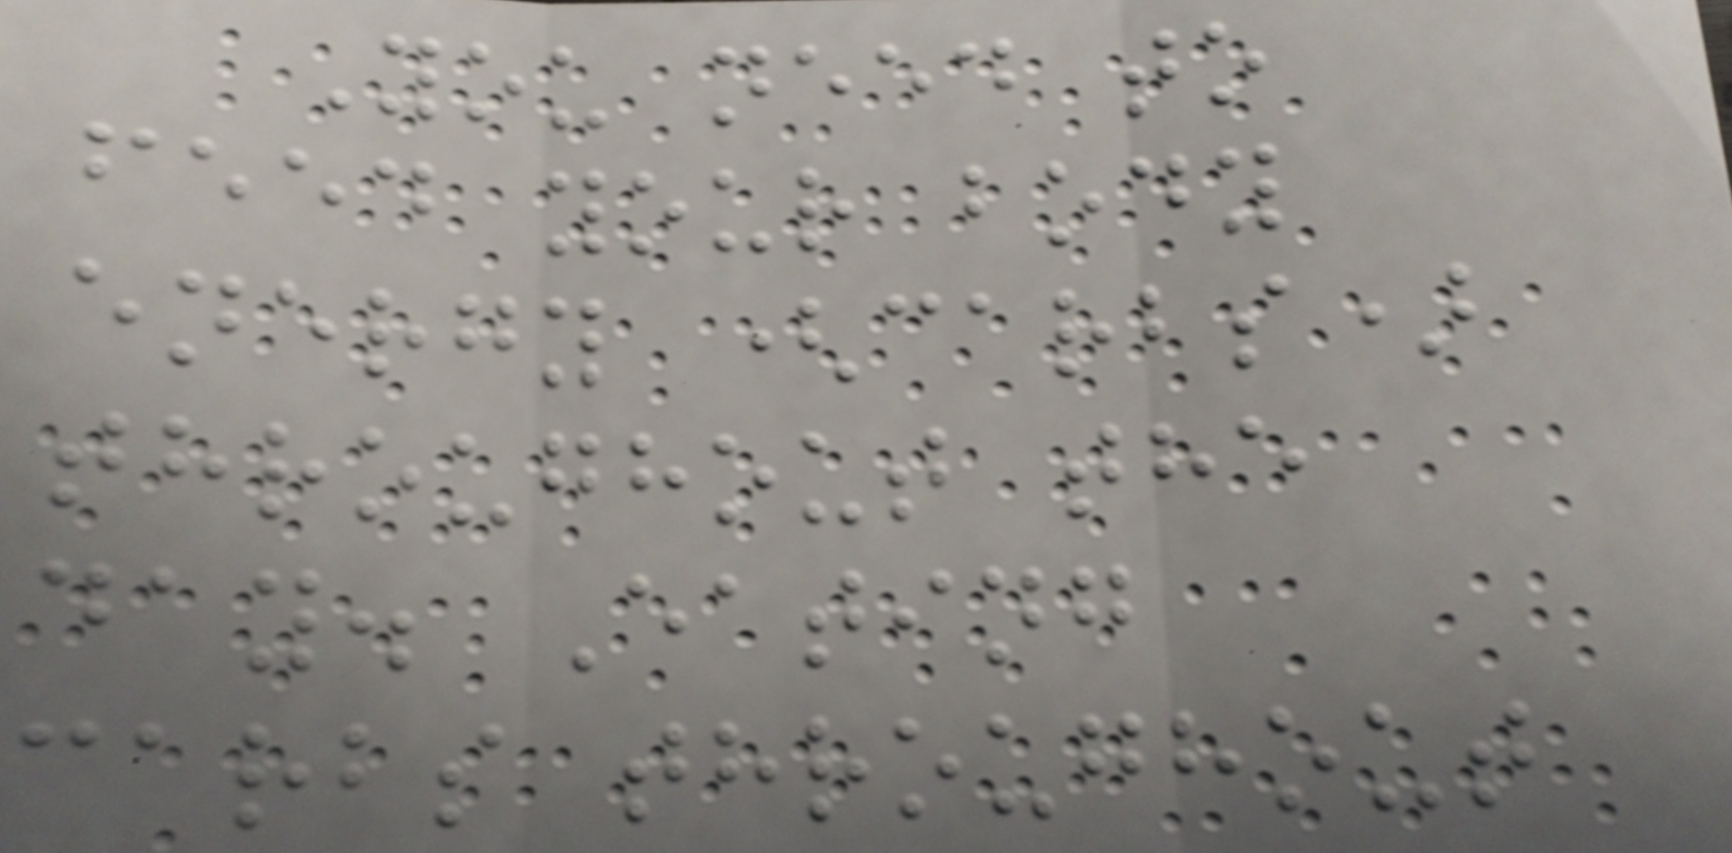You need to
feed your body
energy (carbs)
throughout the
day. Eating
carbs throughout
